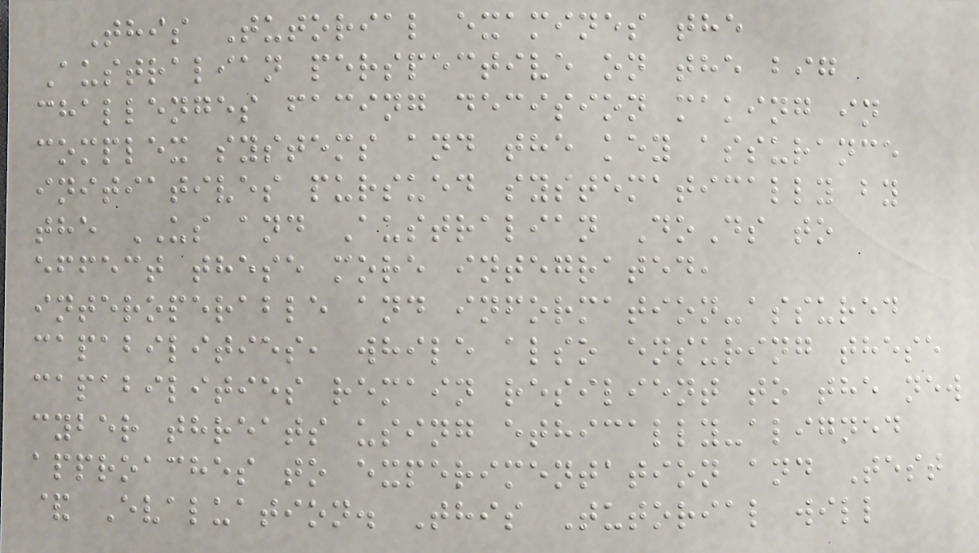This Tutorial examines the
Australian perspective on the big
challenges facing decision making in
complex systems and the key assurance
initiatives pursued systematically by
the US and Australian DoDs to
effect these more integrated,
interoperable and information-assured
capabilities, while also ensuring these
capabilities remain resilient to the new
cyber threats using ethically-aligned
approaches to experimentation and Test
& Evaluation. This Tutorial will
